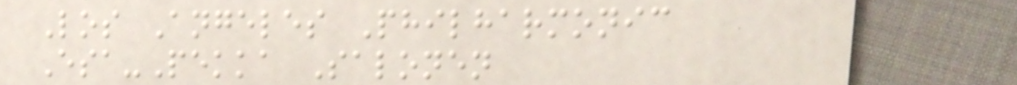Los Angeles Philharmonic
Esa-Pekka Salonen
